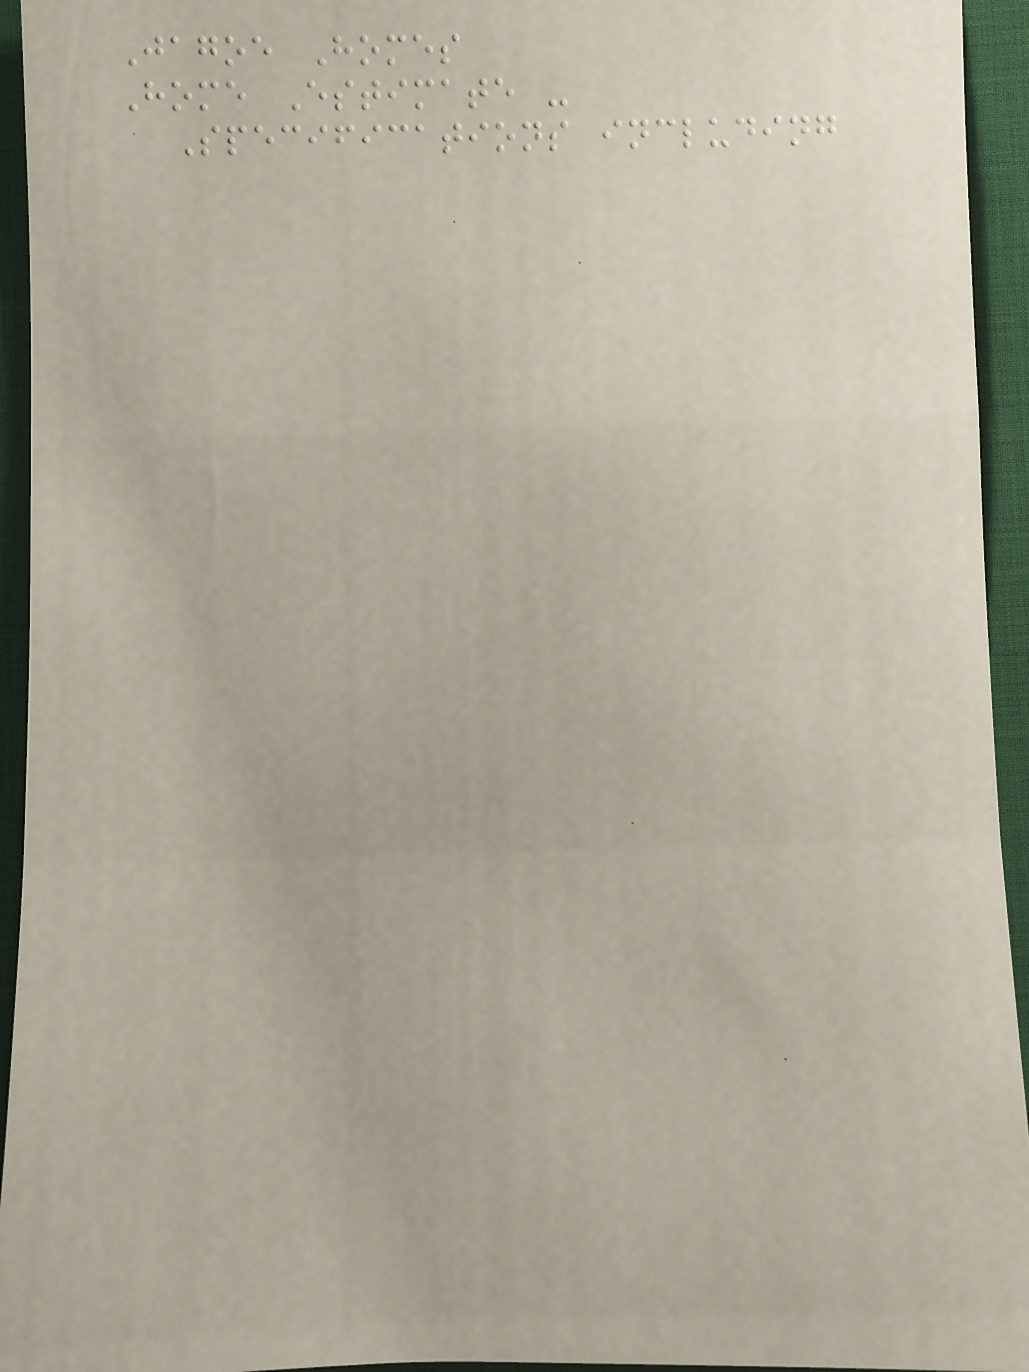Jagoe Homes
Home Estimate -
Specifications including
